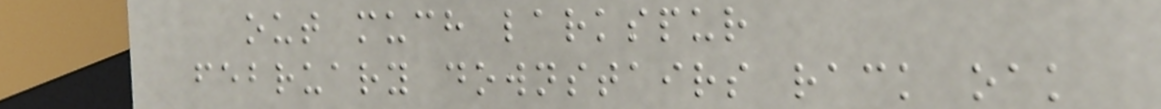out much larkspur
february downstairs rack oak
